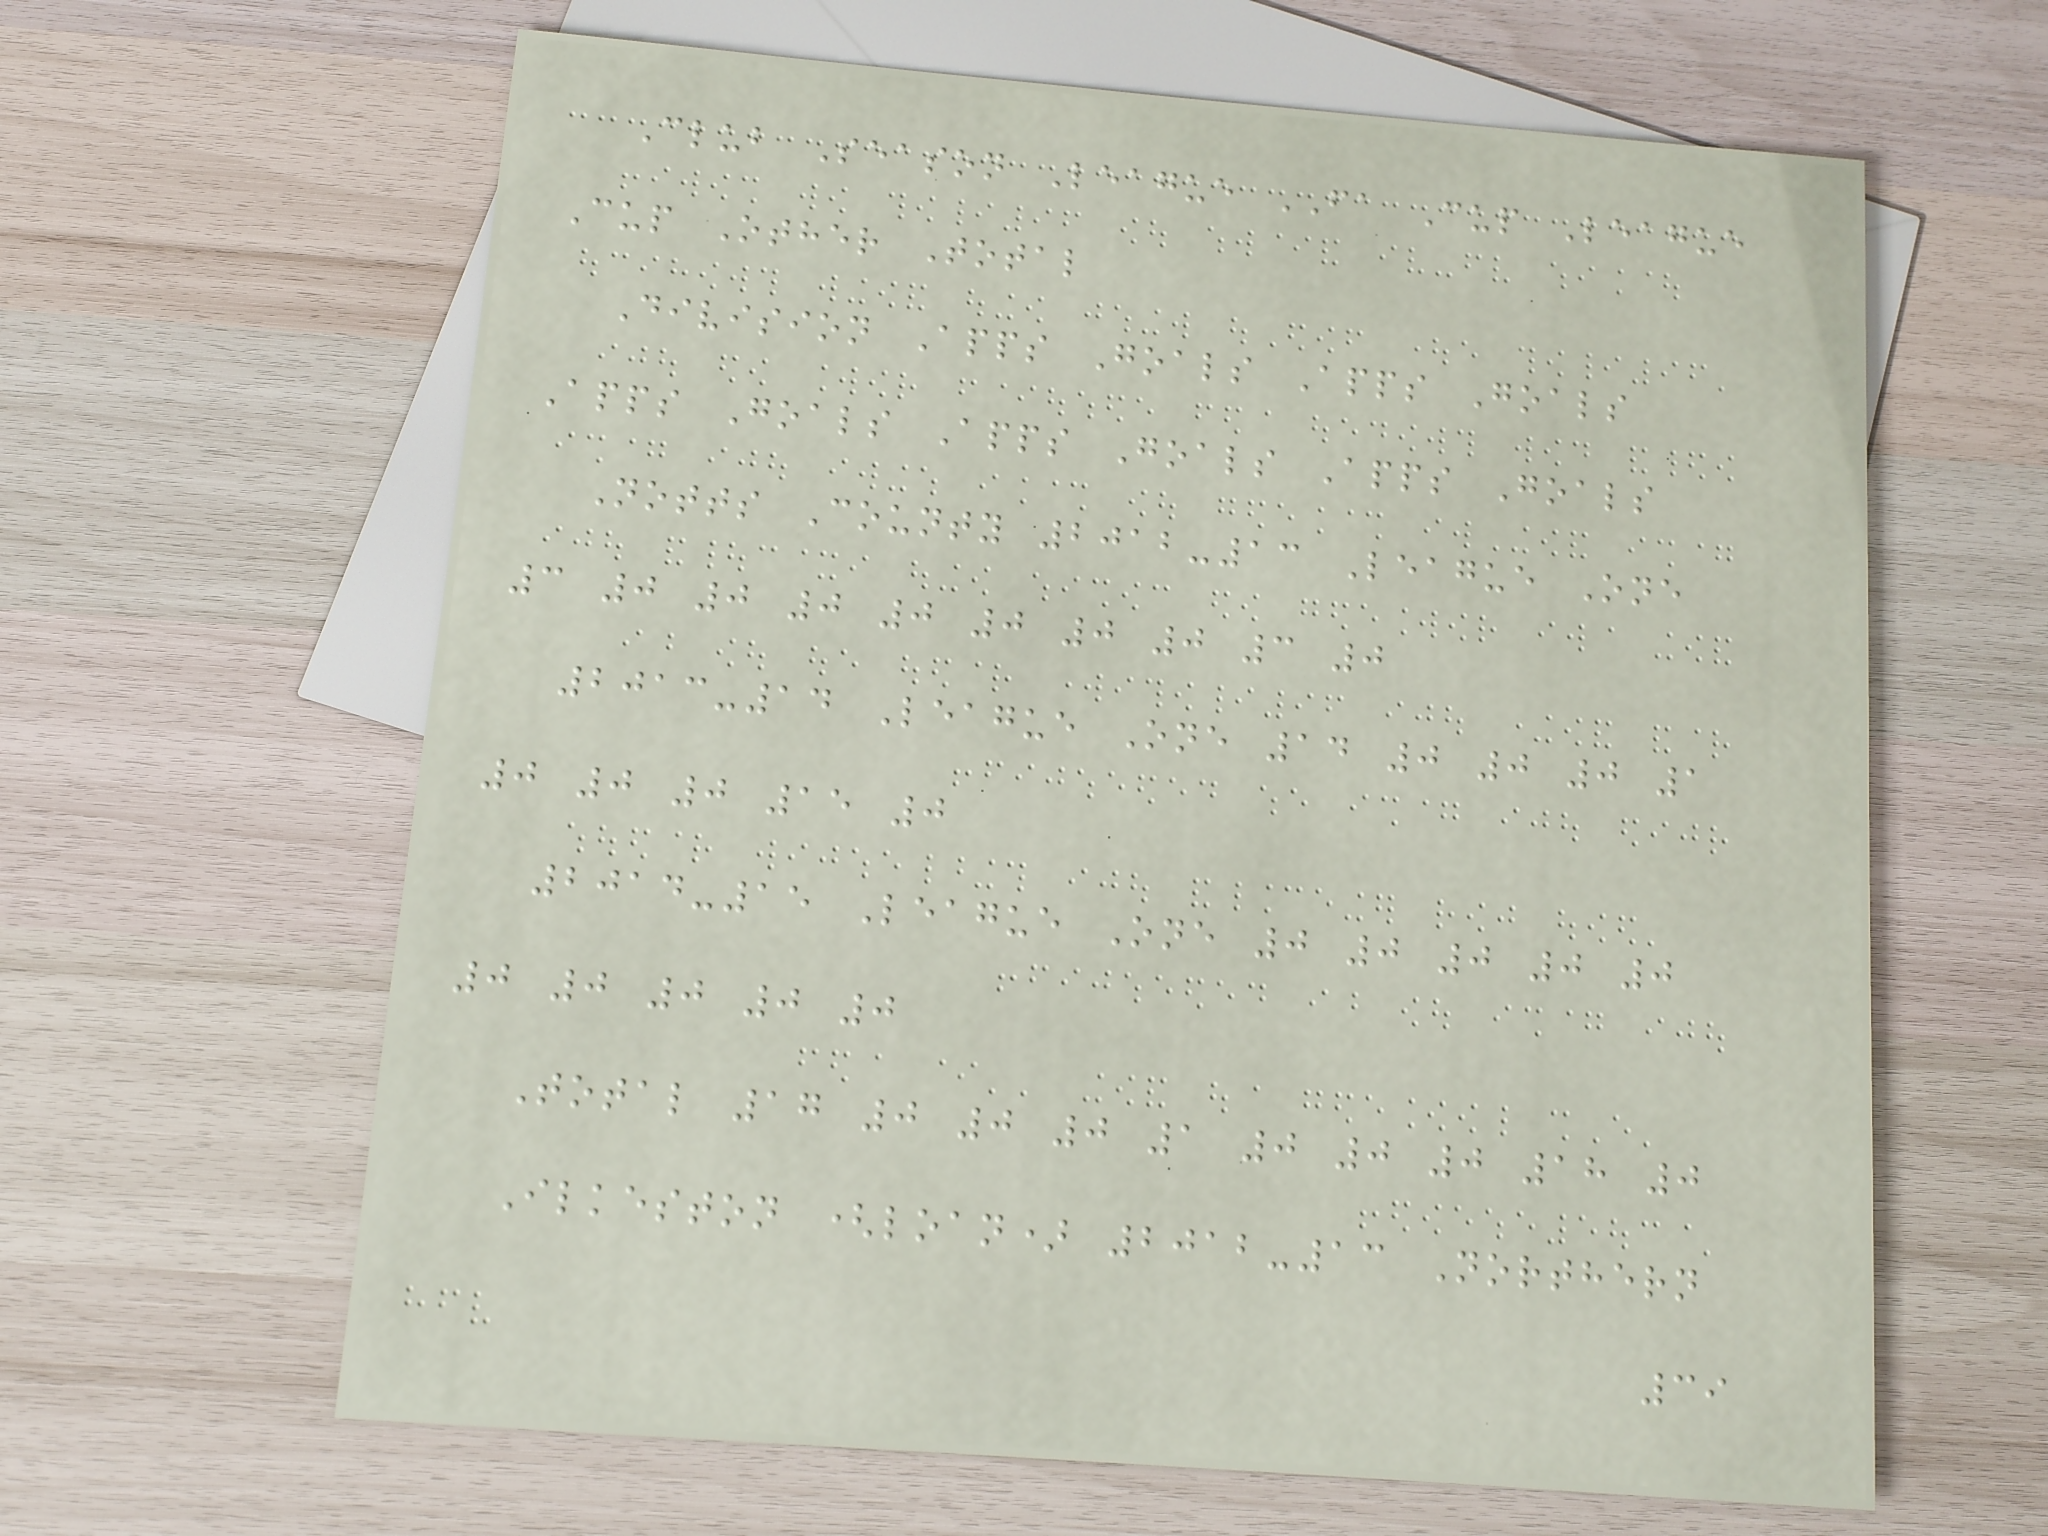Club Season League FA Cup League
Cup Other Total
Division Apps Goals Apps Goals
Apps Goals Apps Goals Apps Goals
Notts County 2012-13 League One
3 0 0 0 0 0 0 0 3 0
2013-14 League One 14 0 0 0 1
0 0 0 15 0
2014-15 League One 0 0 0 0 0
0 0 0 0 0
Total 17 0 0 0 1 0 0 0 18 0
Ilkeston (loan) 2012-13 Northern
39
